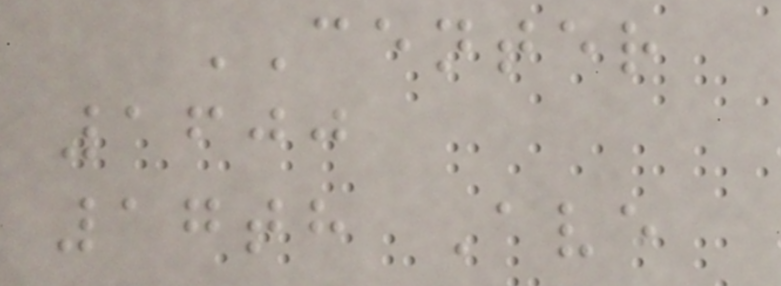CENTER
1600
17th Ave
